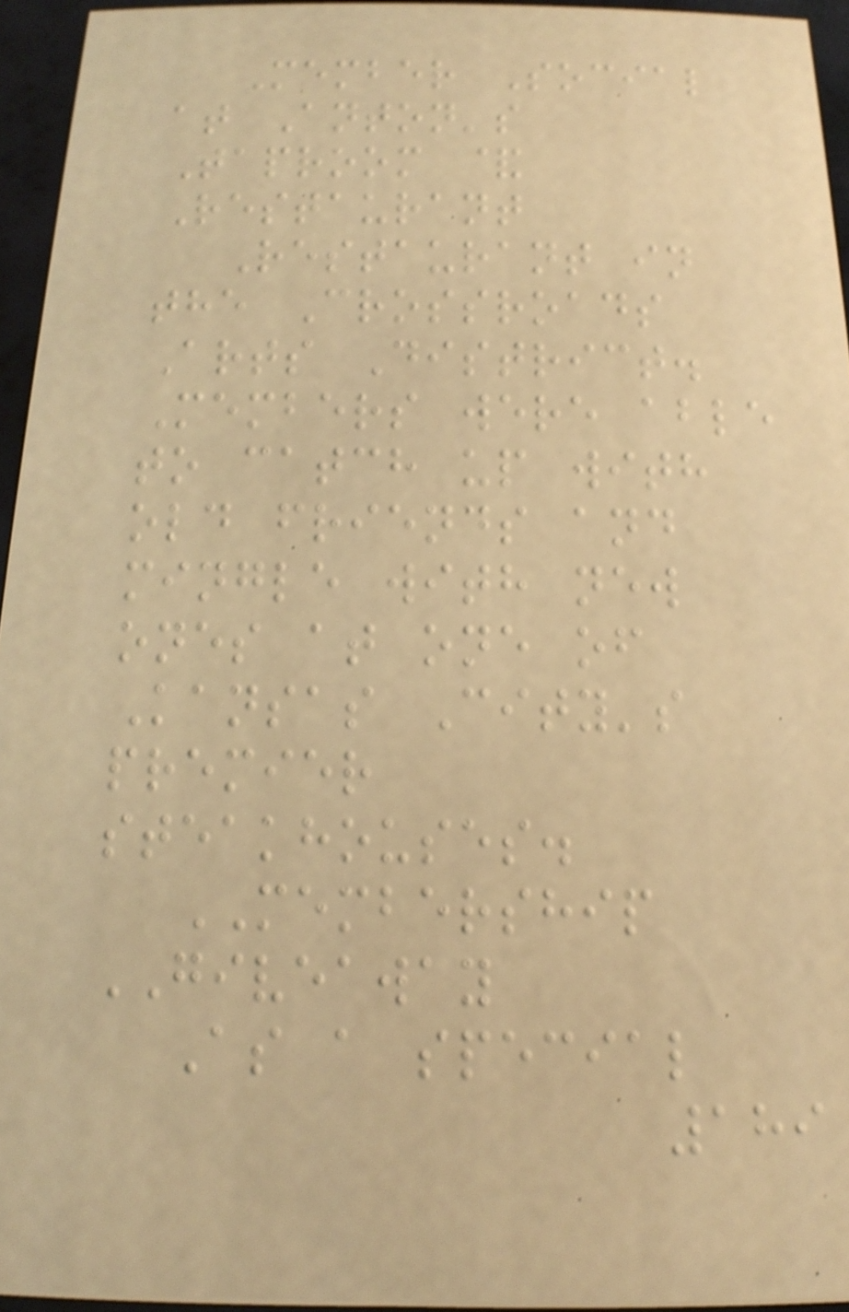Member Social
at Anton's
Taproom &
Restaurant
Restaurant in
the Crossroads
Arts District.
Members were able
to catch up with
old friends and
mingle with new
ones at one of
Kansas City's
premier
steakhouses.
MEMBERSHIP
GIVEAWAY
As a special
189
